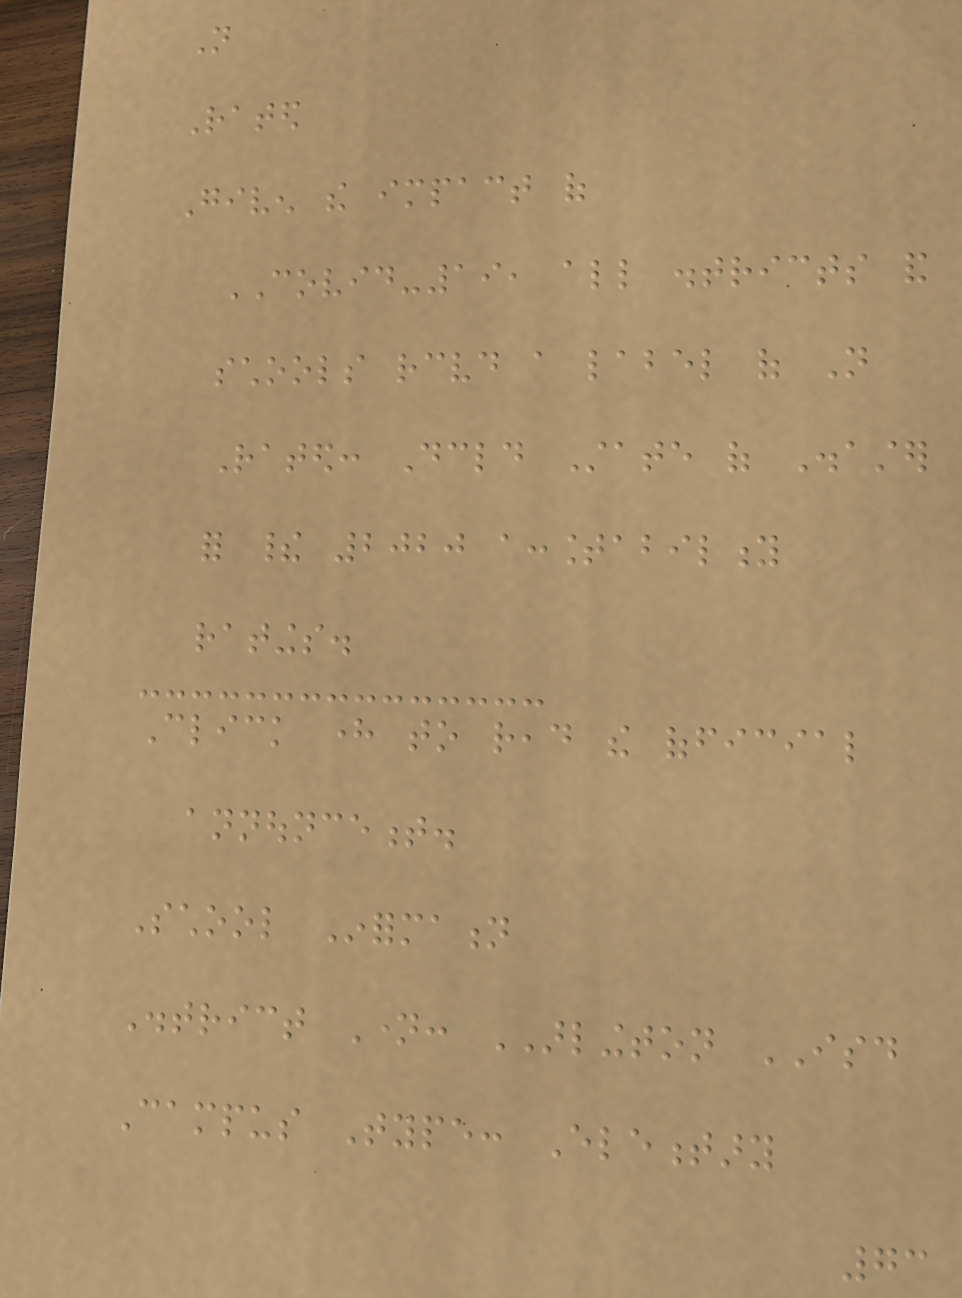Not
Rated
Given the impact of
COVID-19, all districts and
schools received a label of Not
Rated: Declared State of Disaster
for their 2020 accountability
ratings.
Click here to read the official
announcement.
School Information
District Name: ARLINGTON ISD
Campus Type: Elementary
73
